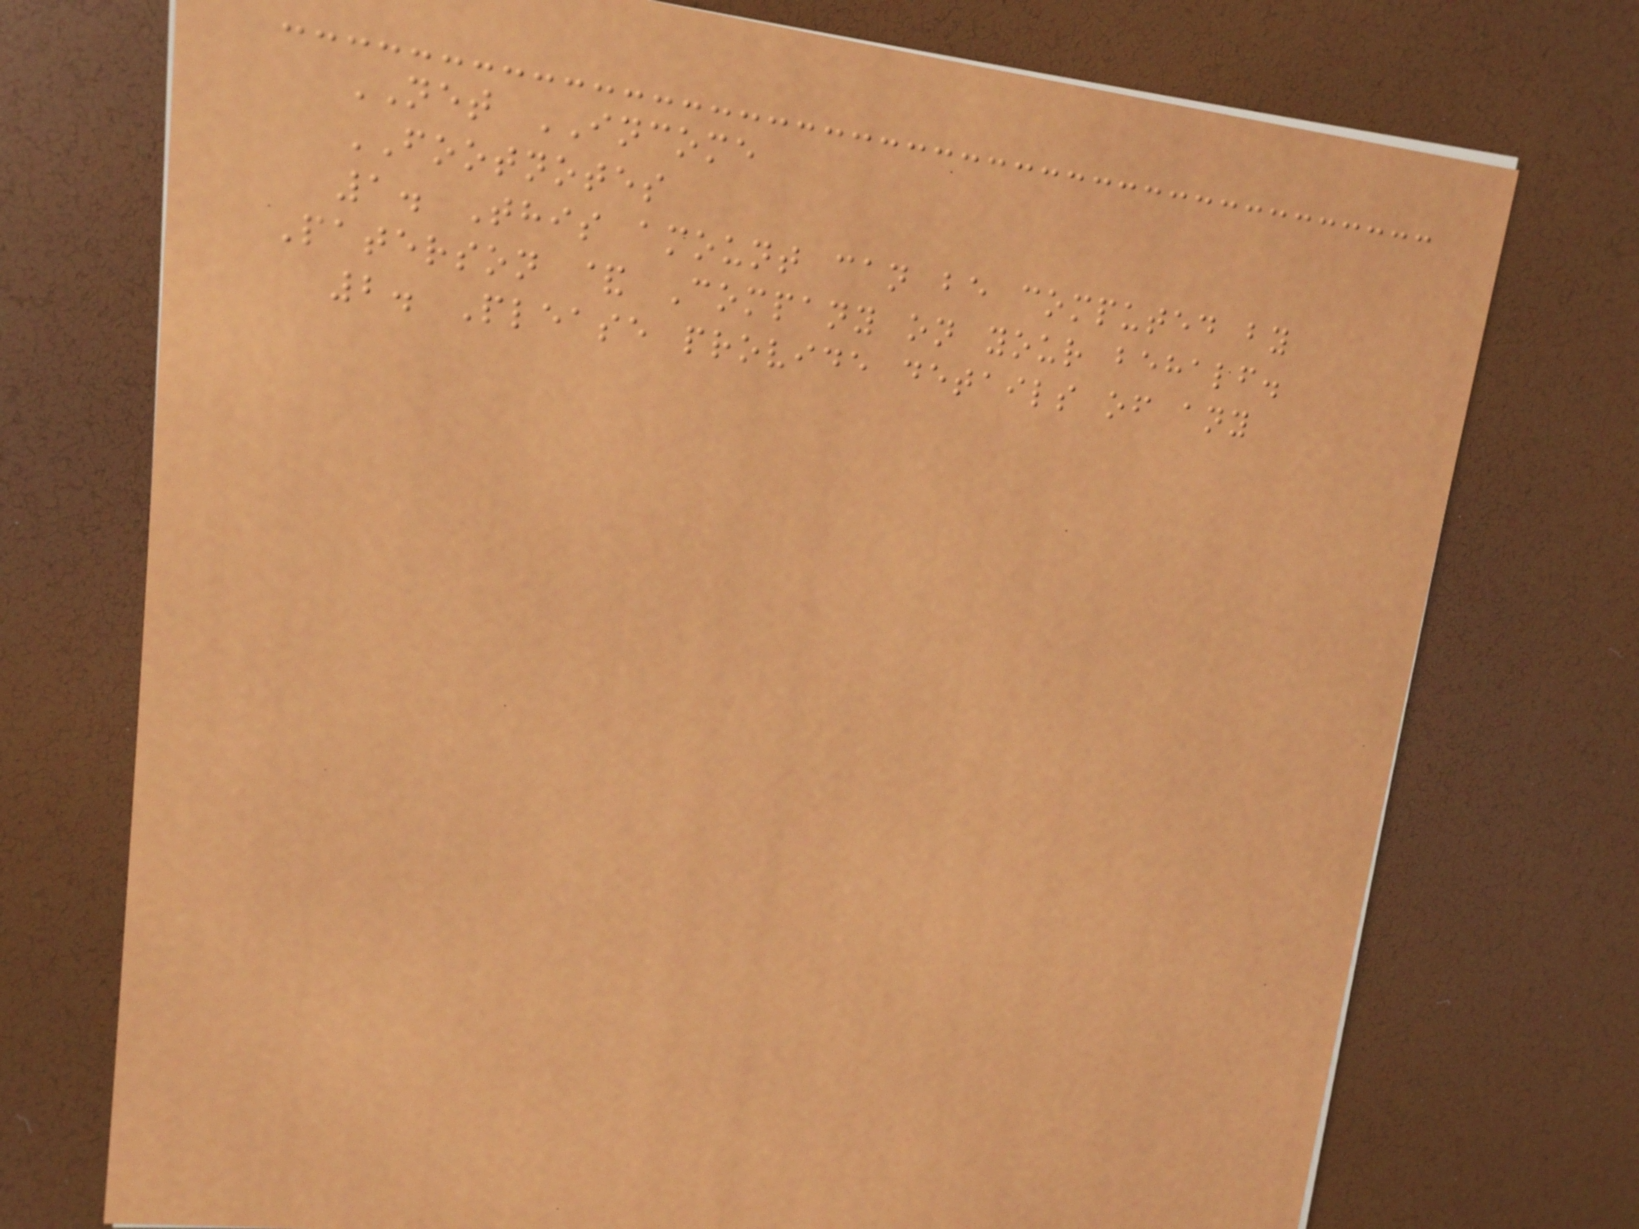NET INCOME
FOOTNOTES
1. This amount can be computed by
Paterson & Company on your behalf.
2. Please provide details of any
